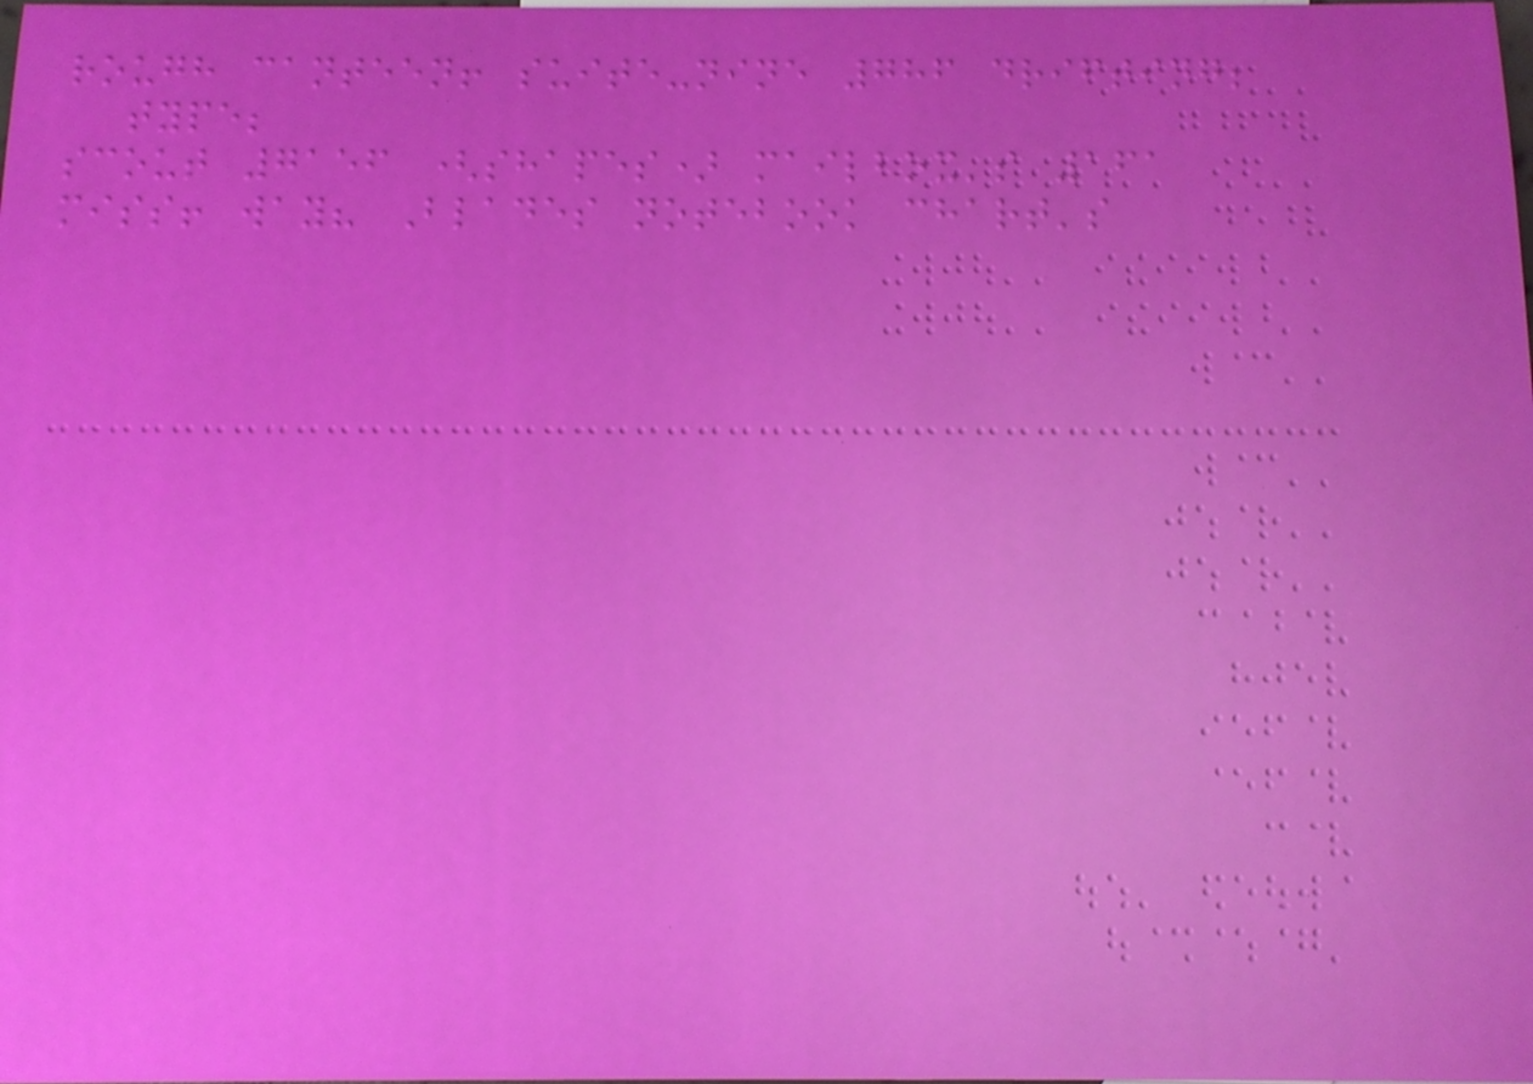rough canteen! suite-nine 786 drifting;
type;
scout 7156 (shapes) mailbox's 161
miss! way? Blades notebook chart's
